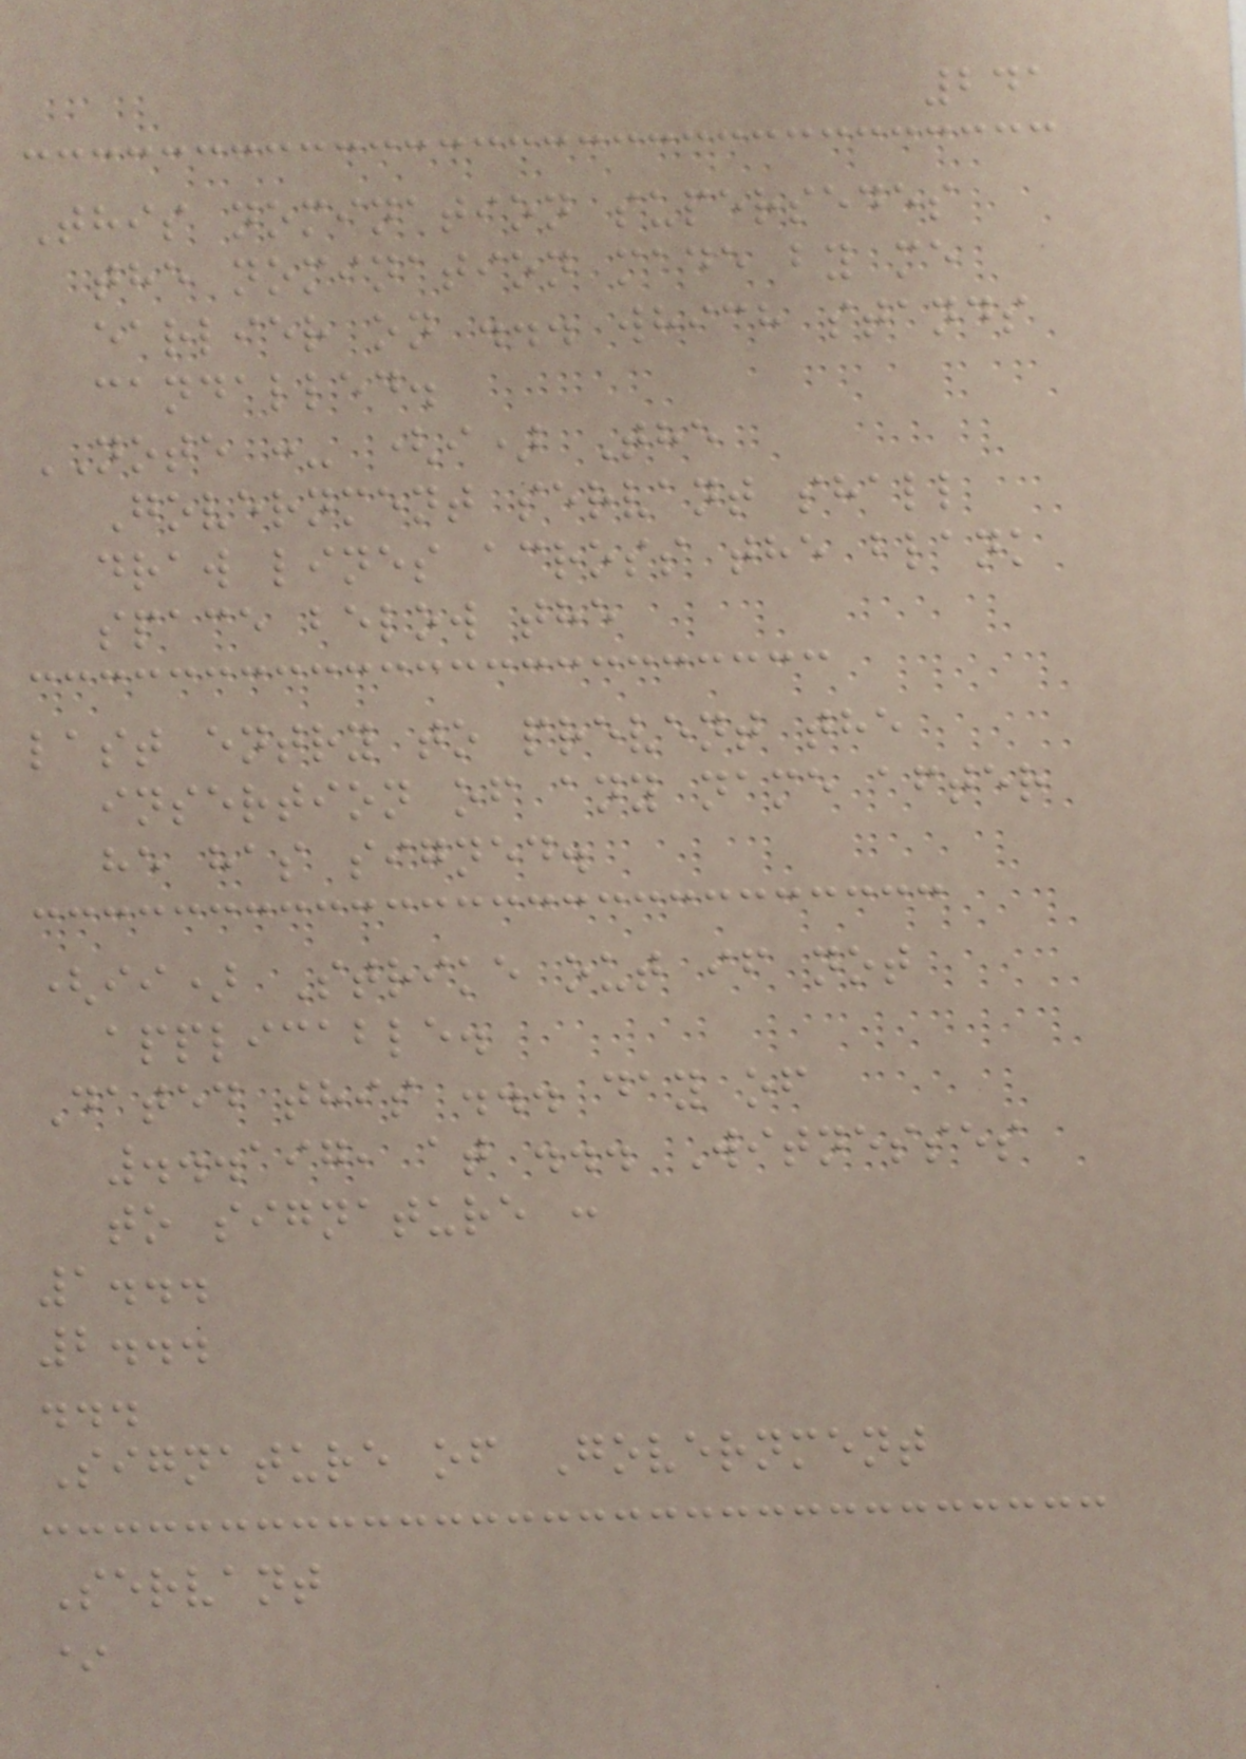241
This nomination supersedes
the nomination made by me
earlier on ... which stands
candalled.
NOTE :- (i) The
Government servant shall
draw lines across the blank
space below the
last entry to prevent the
insertion of any name after
he has signed.
(ii) Strike out if not
applicable.
Dated this ... day of
...197, at ... Witnesses
to signature :
1...
2...
...
Signature of Government
Servant
*
